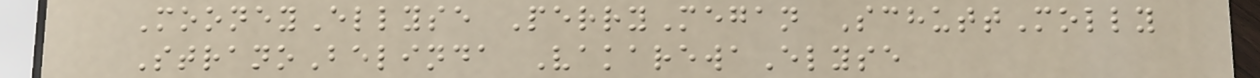MooneyEllyse PerryMegan SchuttMolly
StranoBelinda VakarewaElyse
